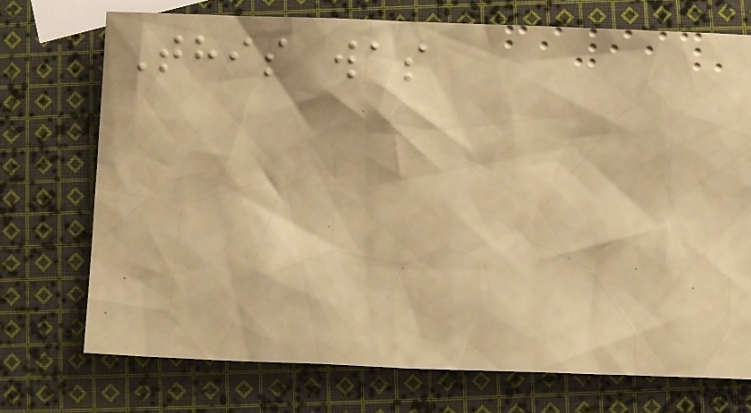This was
